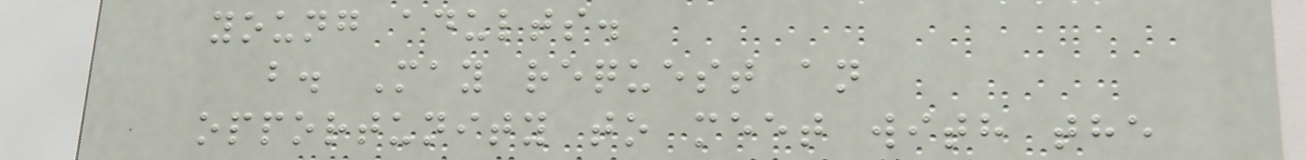young adults.
b. May request an
opportunity to meet with the
